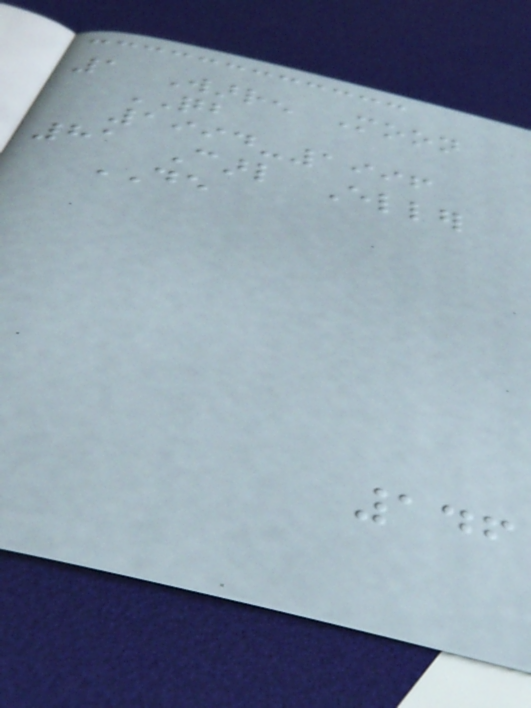1 Warren Moon
QB
1994-1996
81 Carl Eller
DE
146
